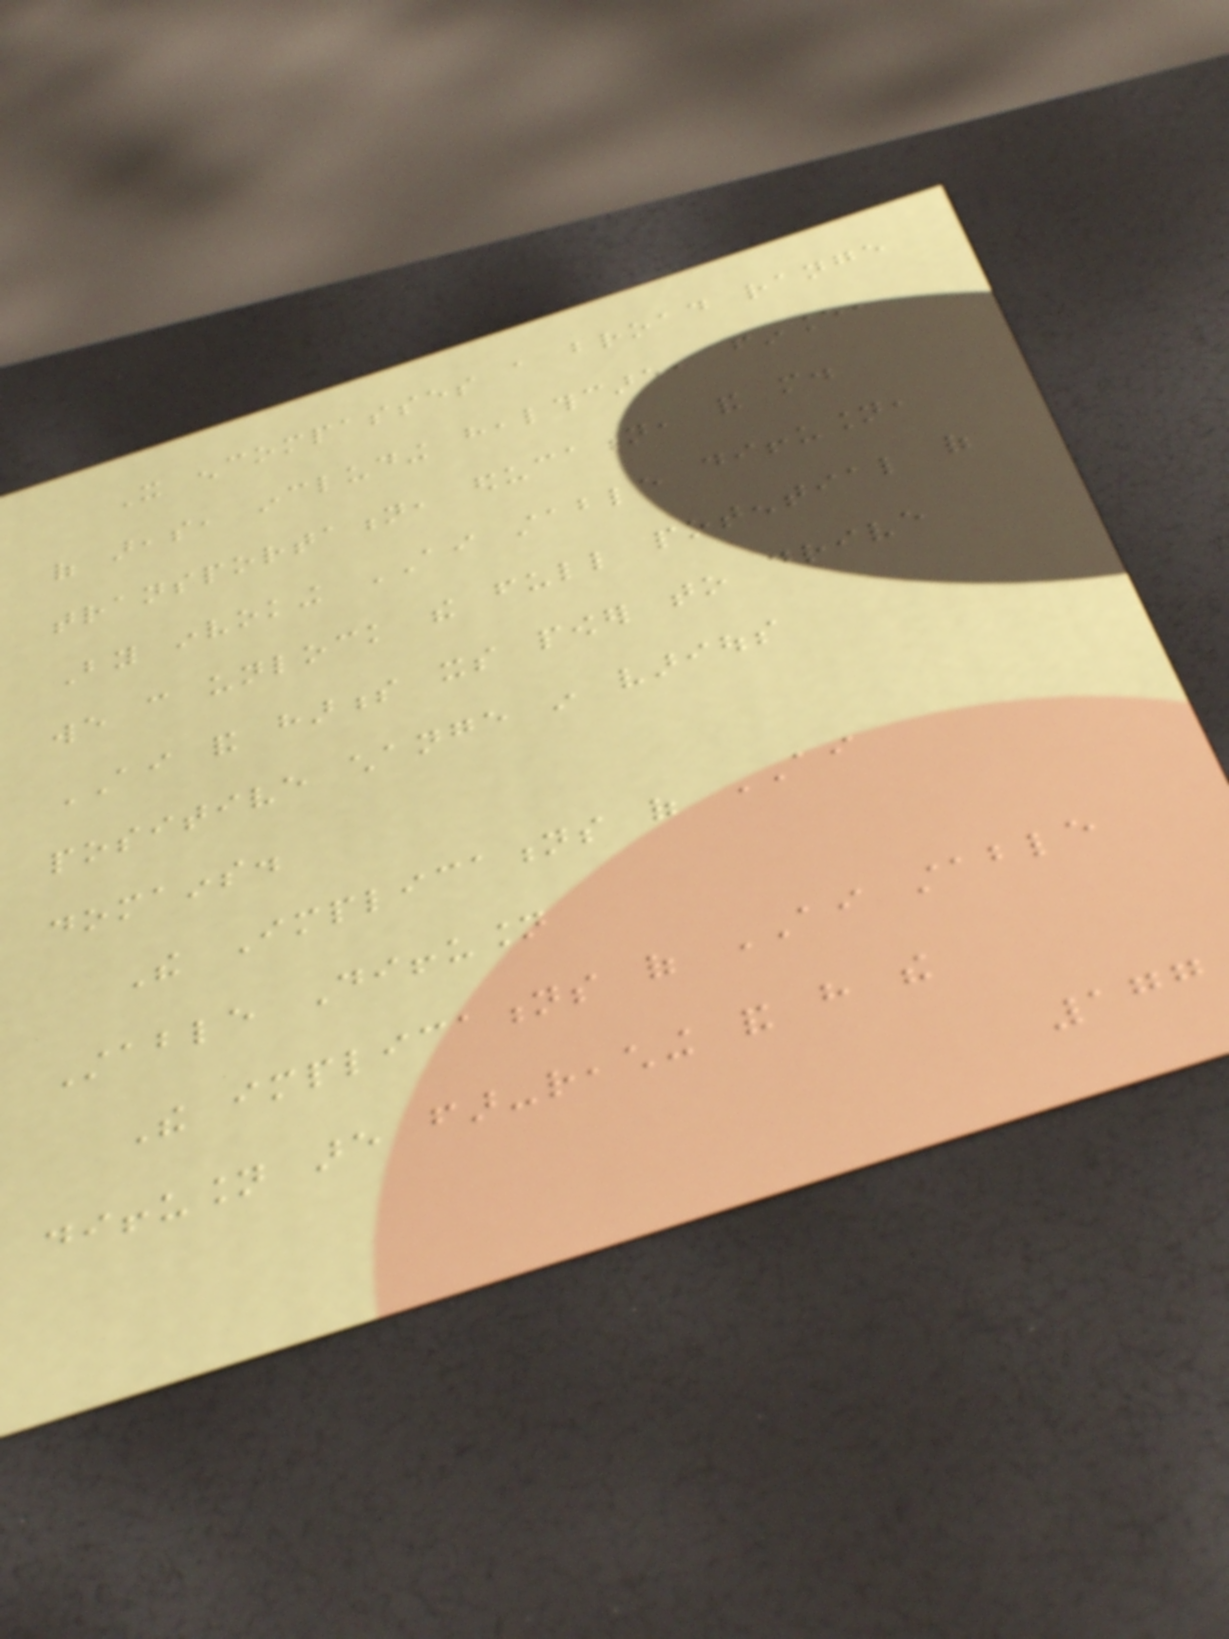It encompasses a broad range
of areas, including healthcare, finance,
transportation, education, and more.
By invoking AI stable diffusion,
we can unlock the full potential of
AI and harness its power to drive
positive change in various
domains.
The Implications of AI
Stable Diffusion
The implications of AI stable
diffusion are far-reaching and have the
177
